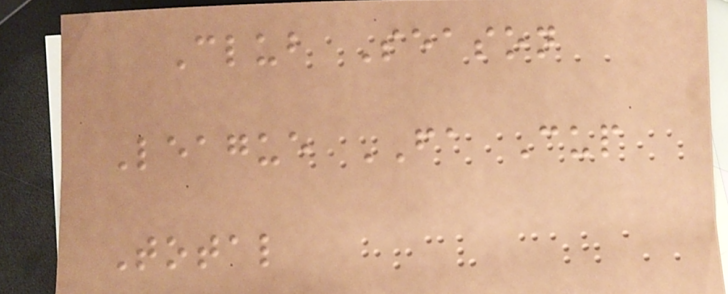Club Season
League FA Cup
Total
